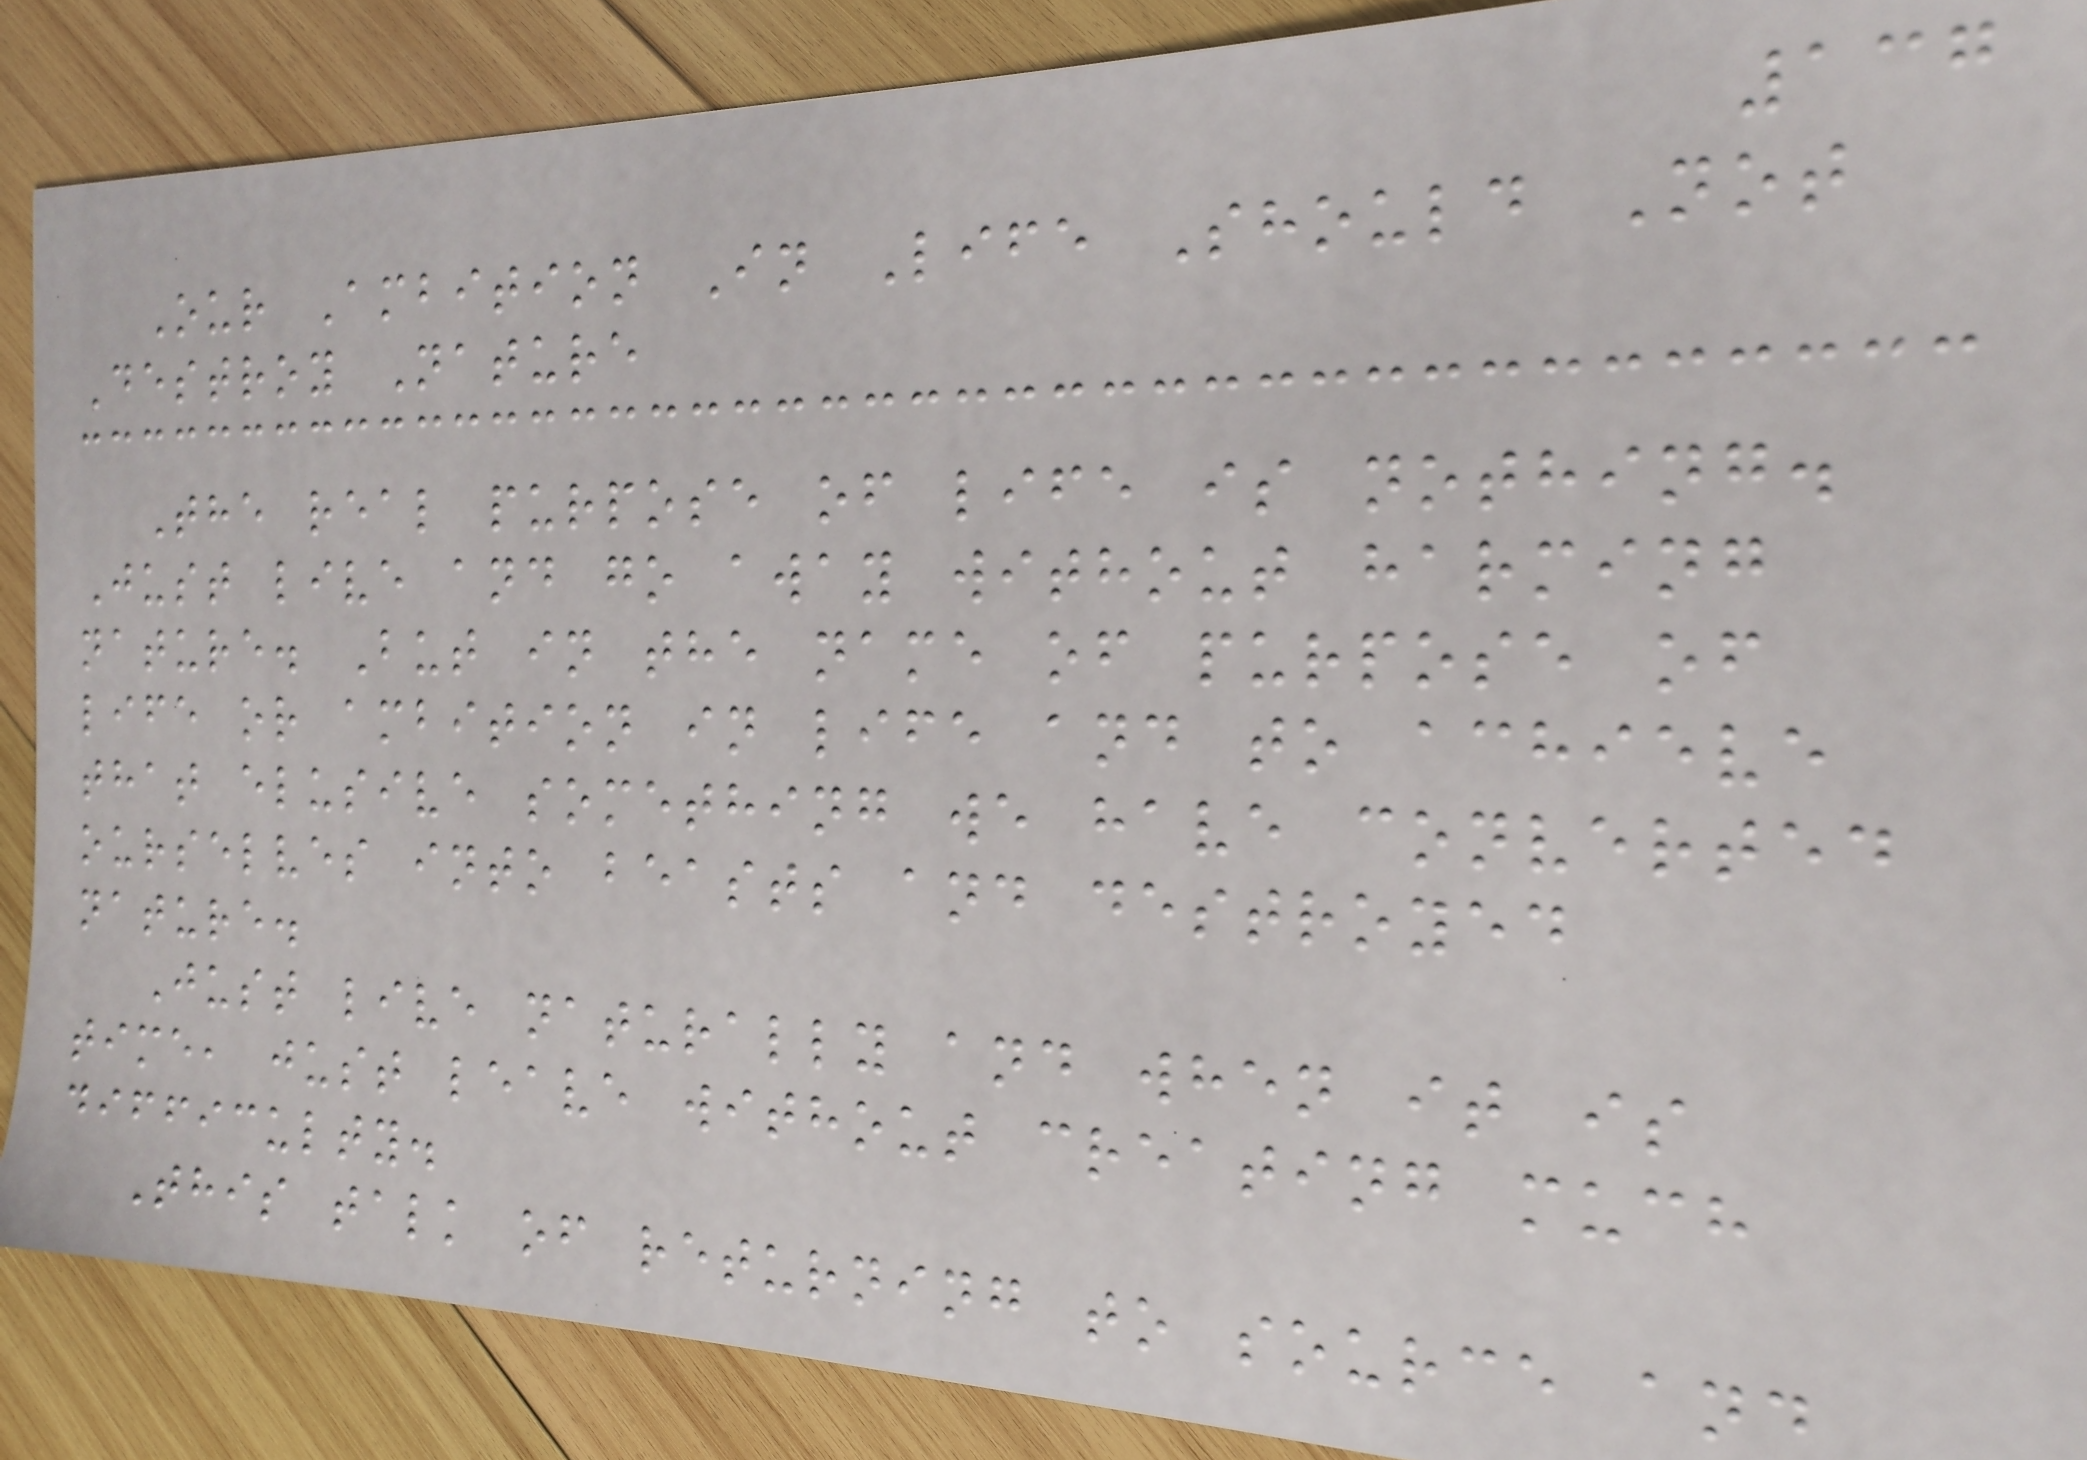137
Our Ambition In Life Should Not
Destroy Nature
The real purpose of life is nothing.
Just live and go away without harming
nature. But in the name of purpose of
life or ambition in life and to achieve
that elusive something we have converted
ourselves into beasts and destroyed
nature.
Just live naturally and when it is
time, just leave without creating much
difficulty.
This talk of returning to source and
